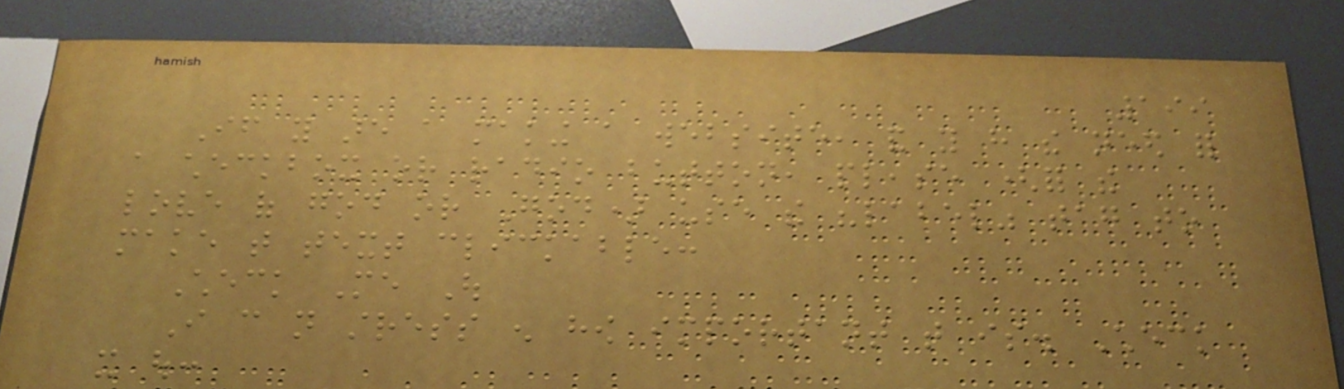199
If you are a making a website, and you have the need for
a checkbox or radio button, please (for the
love of god or God) use the "label" tag to
make that text clickable:
Check Me Out
I can not stress enough how important that is. Check
it out:
